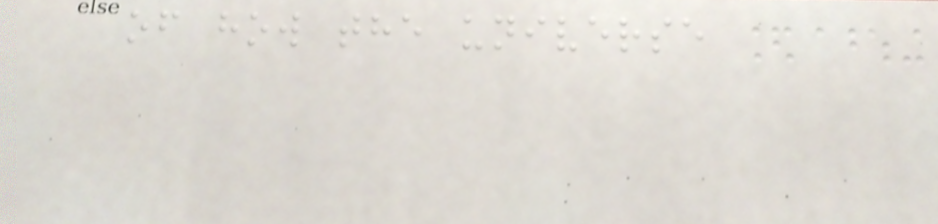of how the universe
